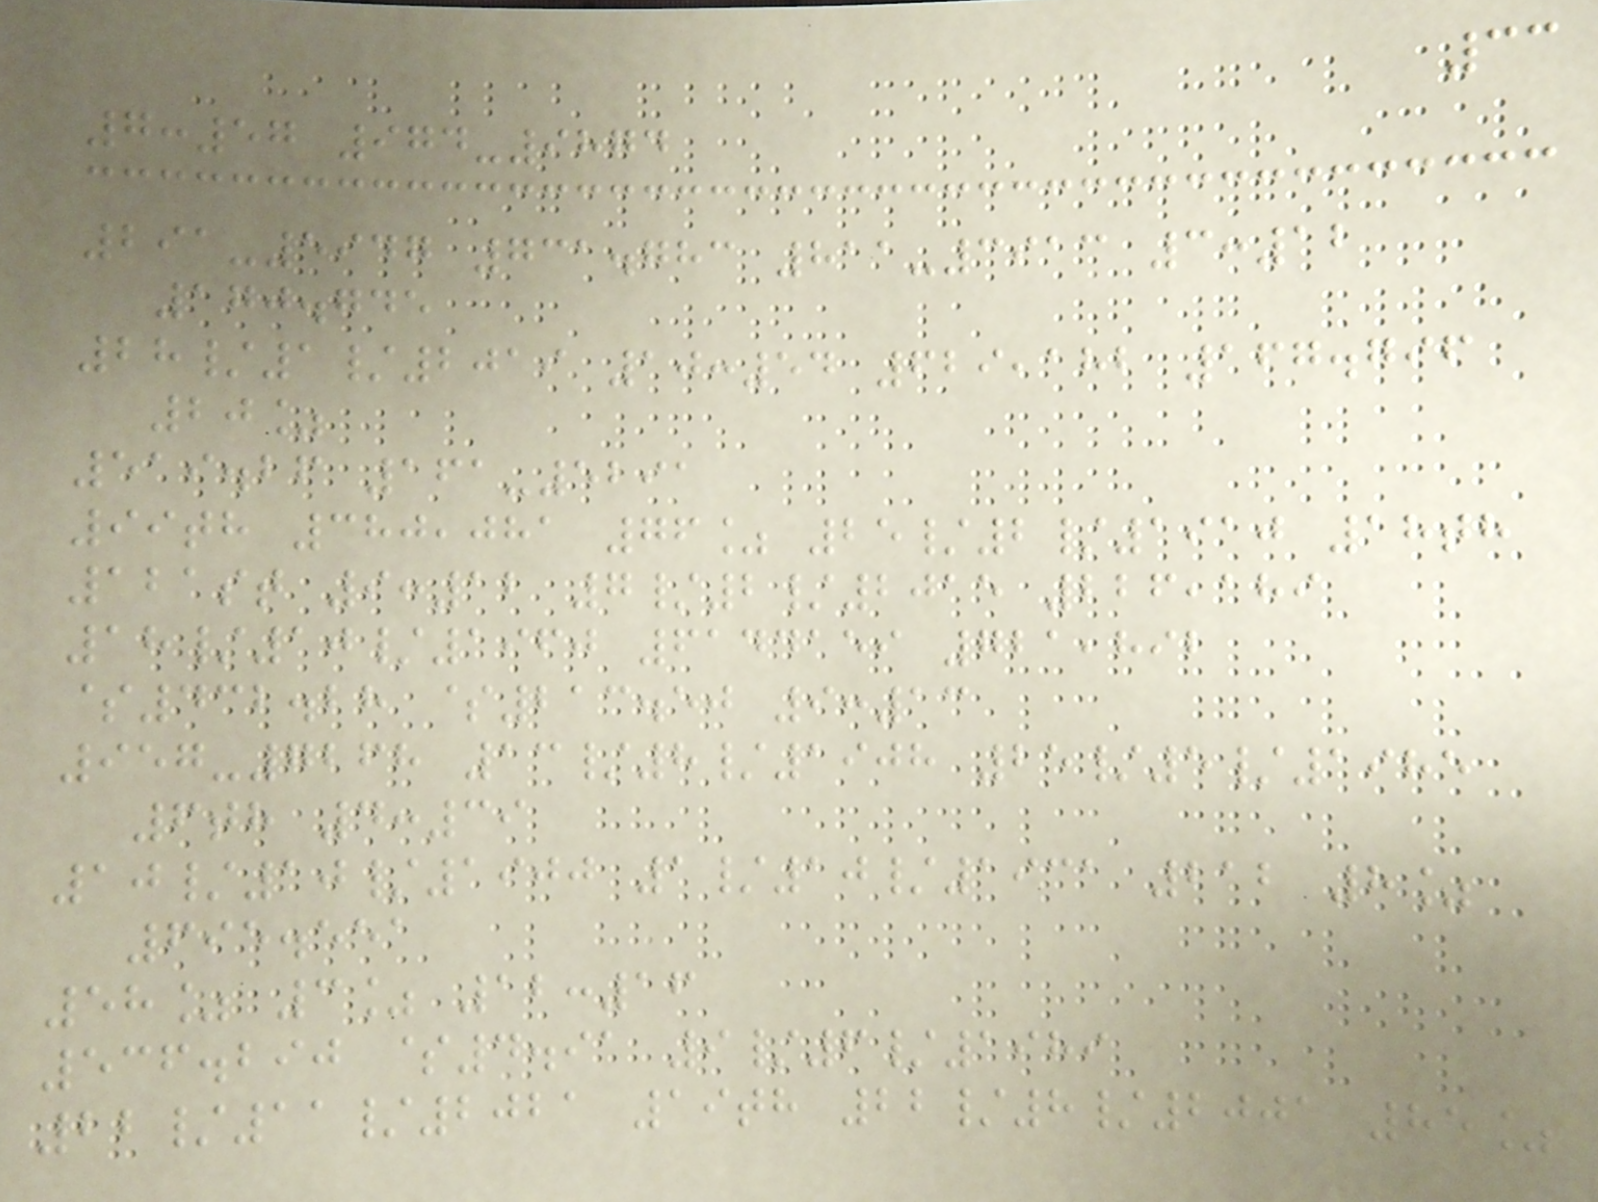33
7:57 974-9874
291-5947 731.783 811-3913 3:12
170.745
28/1/2019 10:54 629,182 167.796
20%
519.26 161-5291
99th 380,081 76% 25/2/1910 18th
121st 9:12 7/2/2015 226,189
18/10/1960 6144159 721,892
$432.28 $213.50 9:13
957-7268 13/8/1908 25/5/1985
6th 4:39
10/10/1900 1/10/1931 212 8%
695.551
58% 3% 12:16
536.290 $4.91 9/6/1989
22/11/2021 19th 22/8/2001 85%
